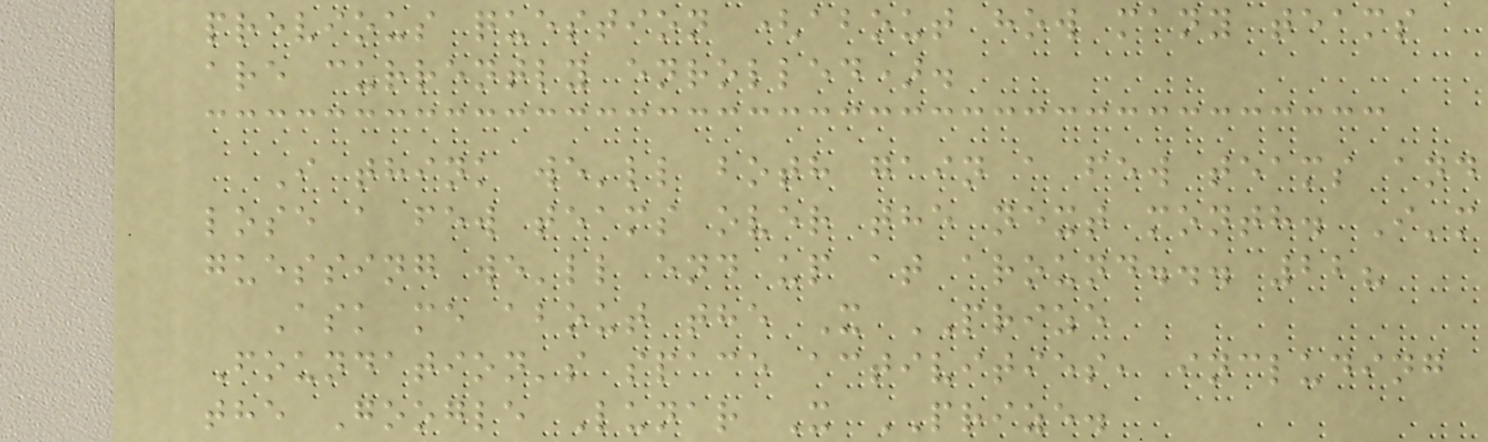previous question (about how many teams
are currently enrolled).
I think we'll both gain a few teams and
lose a few teams over the next month. I'm
guessing we'll end up at around... 22?
Ask me about the X PRIZE
Foundation's space activities, including
the Google Lunar X PRIZE.
